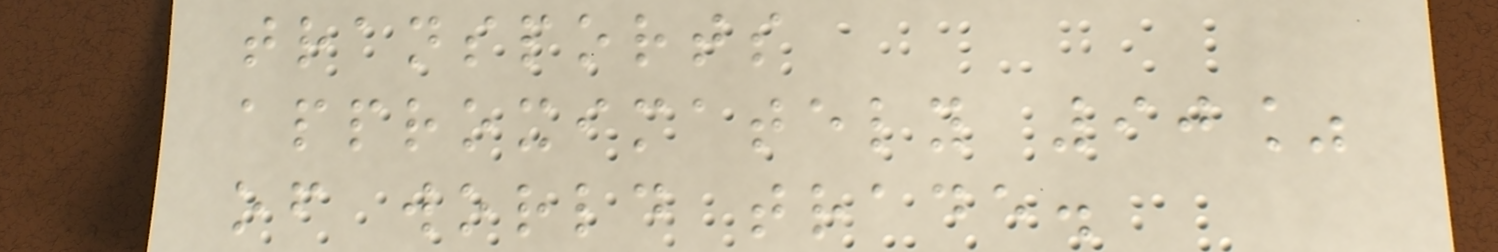transports
approximately 90%
of world trade.
